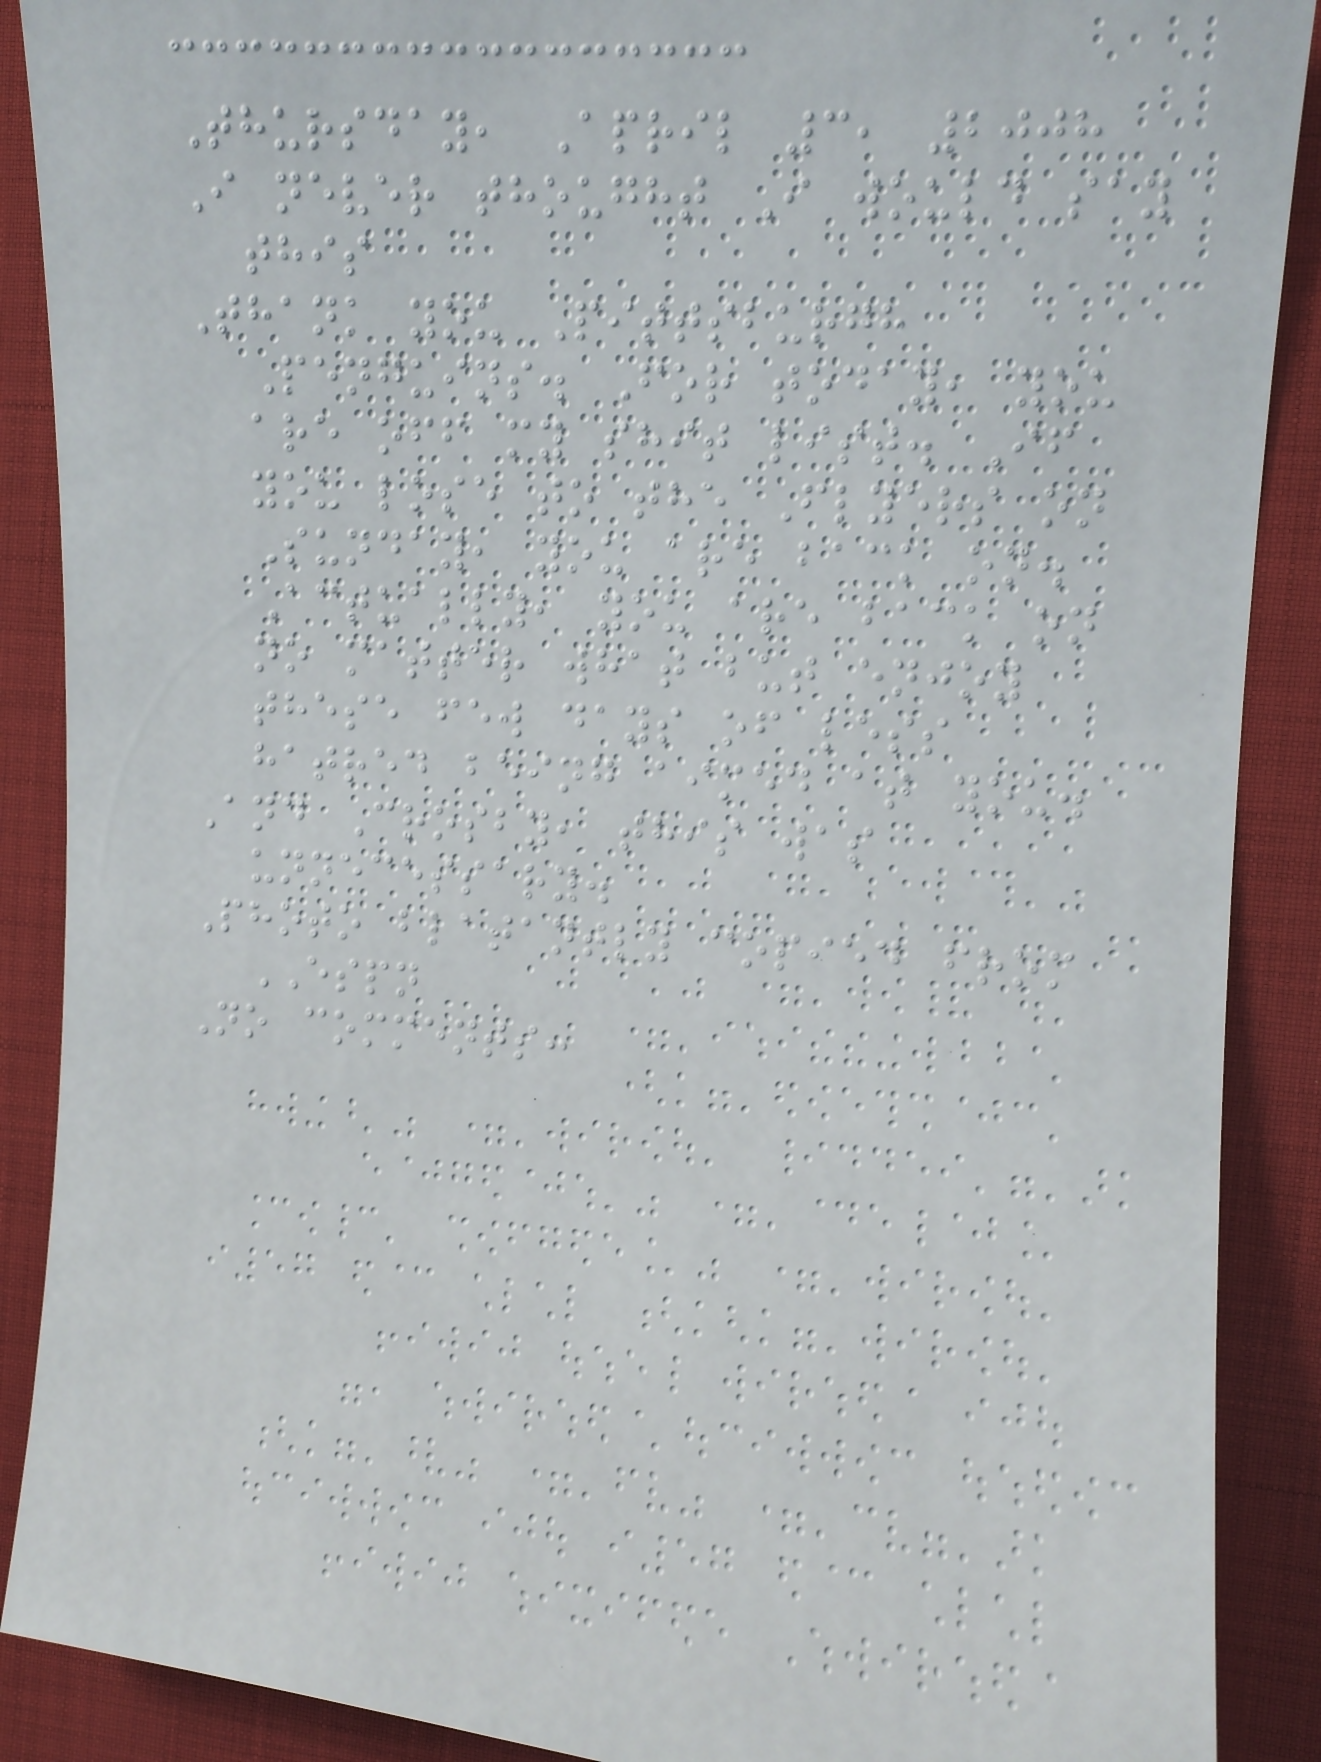Thursday, April 3, 2008
I never thought I would say
this
Thank you Pittsburgh
Penguins. For today, you
are off my shit list. If
you lose to the Flyers on
Sunday, you are back on.
Actually, you are back on
no matter what but enjoy
these few days of less
hatred being aimed at you.
And Crosby, this was
unnecessary.
Photo blatantly copied from
ESPN
No comments:
